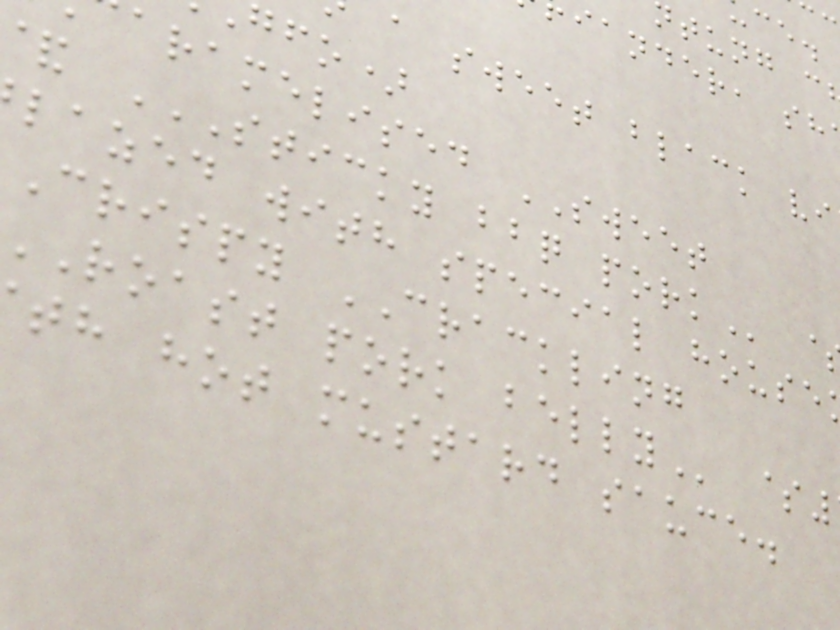iander, sh
a sweet black vi
gfo)
aramelised SWEET
STICKY BBQ PORK
lazed with special house
crispy CRACKLING
roast pork
th hot mustard sauce.
